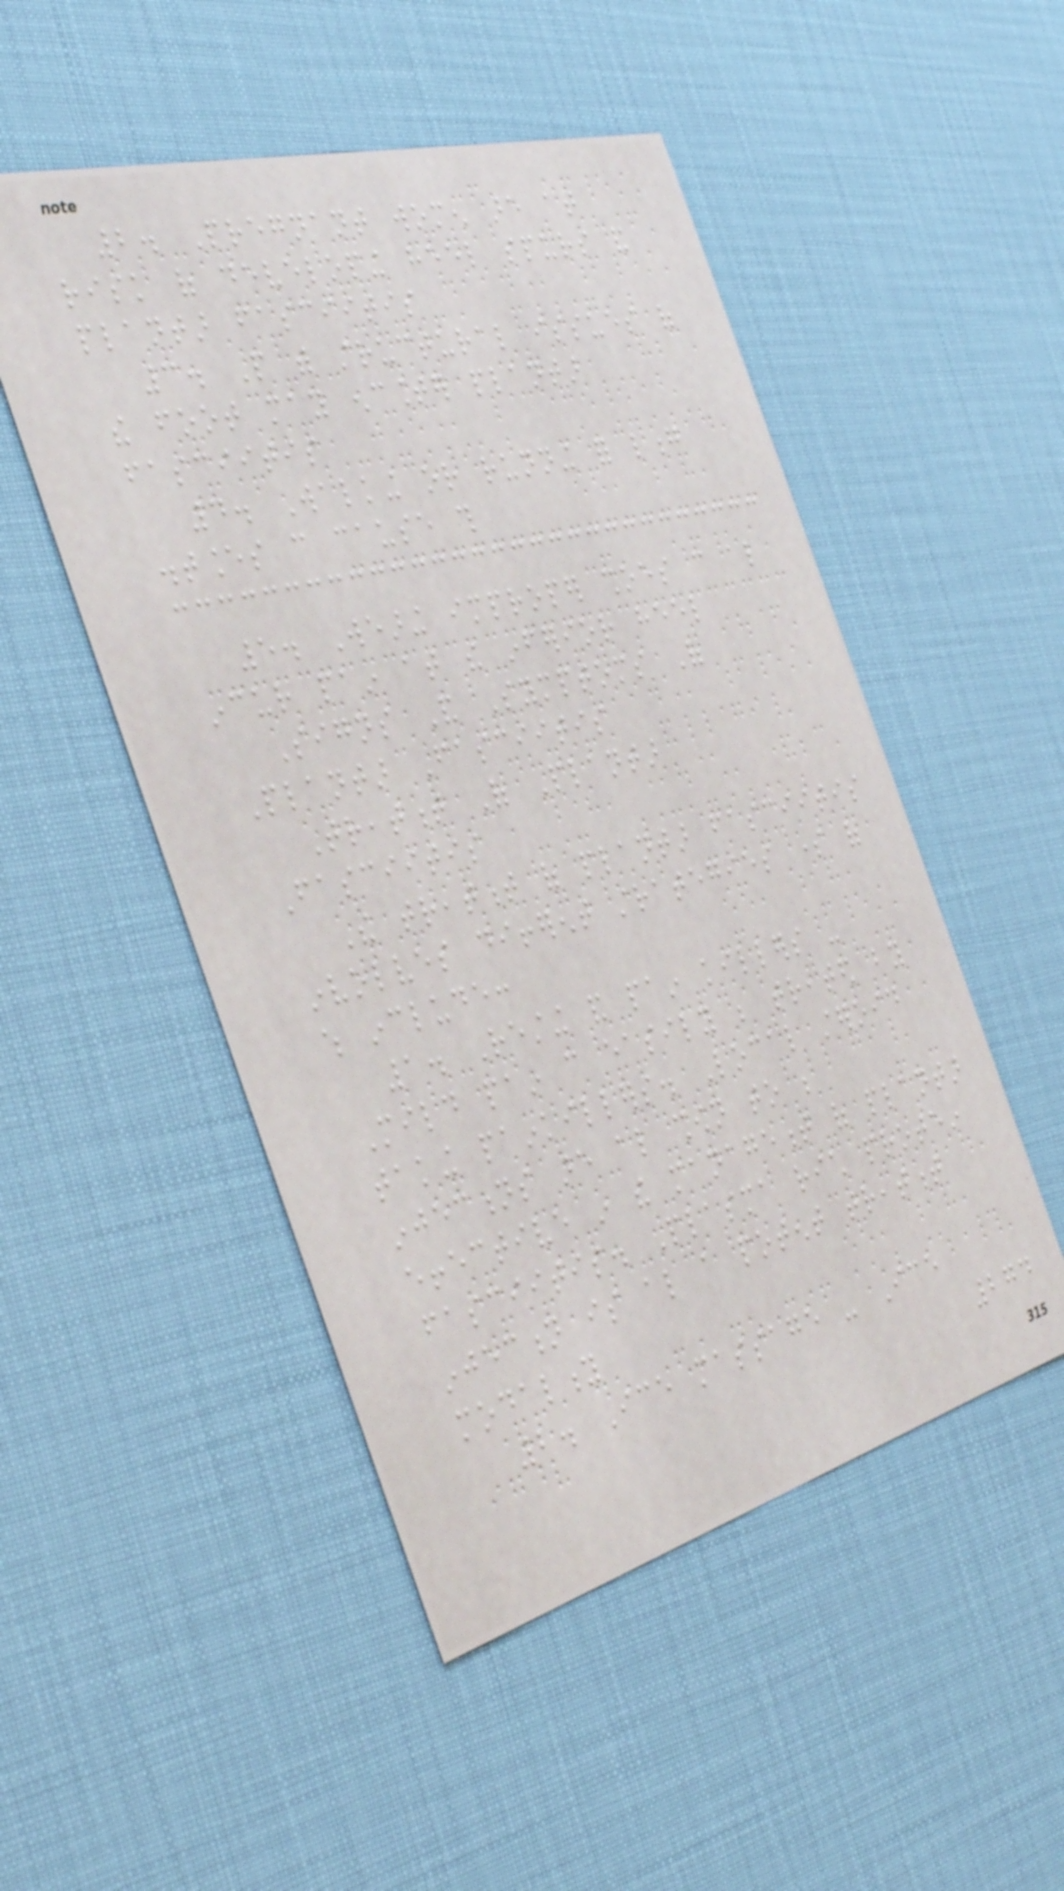2. Pregnant women are at
risk of developing heel spurs and
plantar fasciitis
3. People with structural issues of
the foot may encounter plantar
fasciitis
4. Walking or running for long
distances can cause this
5. Wearing improper shoes can also
incur pain at the inferior heel
Signs And Symptoms Of
Plantar Fasciitis
Treatment Of Plantar
Fasciitis
The treatment of plantar fasciitis
involves different strategies some of
which include:
1. Resting and pain killers -
Mild pain can easily be treated by
taking painkillers. Local steroid
injections are also shown to be
effective in the management of plantar
fasciitis. Plasma rich protein
injection is also a potent treatment
modality
2. Ice massage - Ice
274
